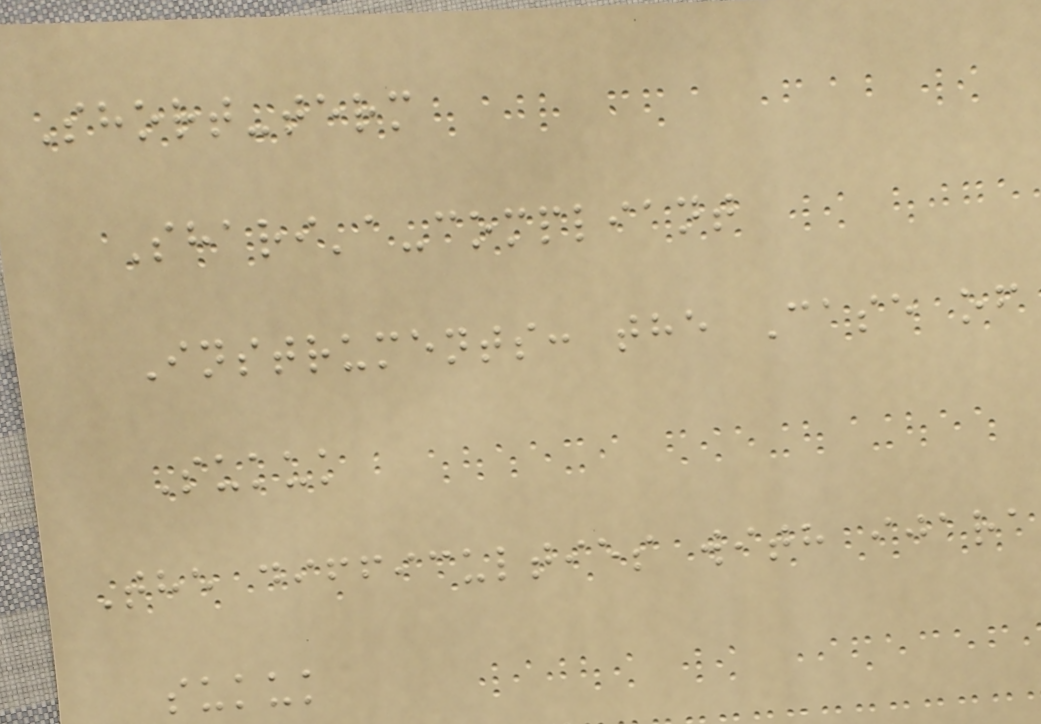Short-term
Shari'a-compliant
Instruments: the Case of
Sukuk
The difficulties with ijara
sukuk
